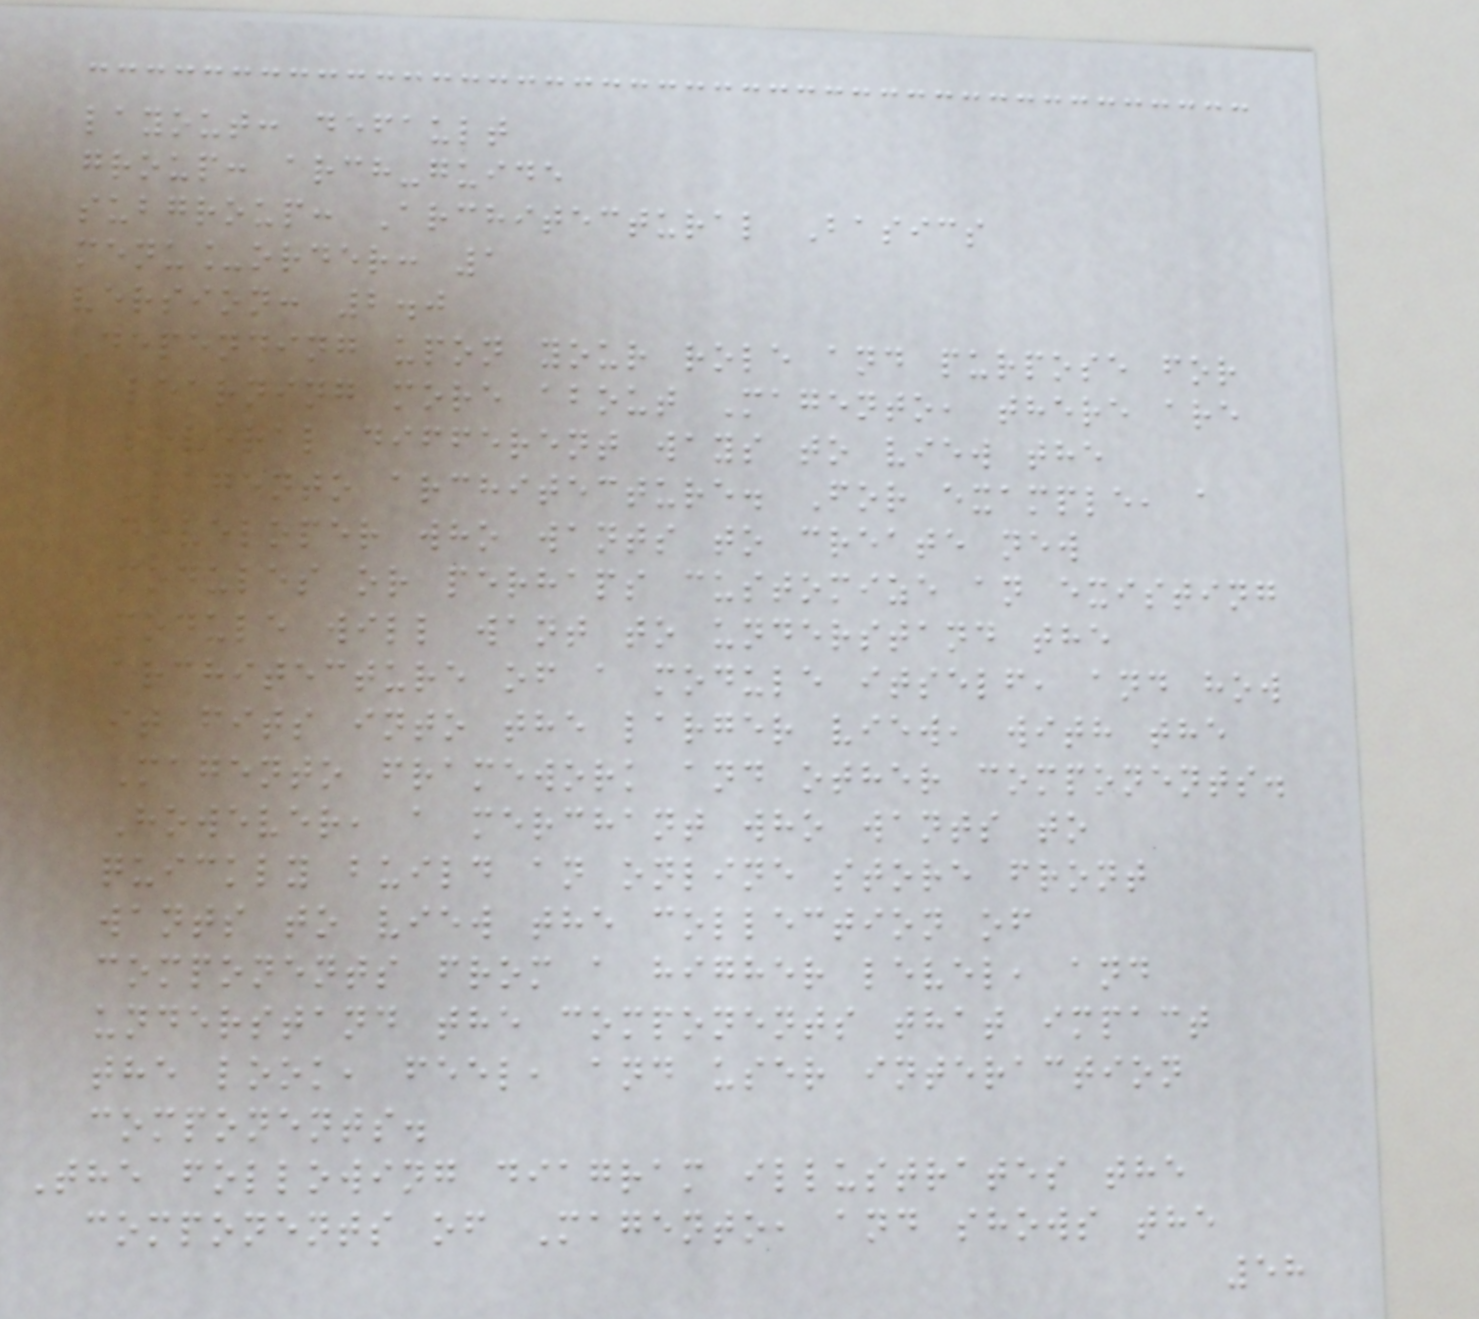layout: default
group: arch-guide
subgroup: Architectural Basics
menu_order: 1
version: 2.0
Depending upon your role and purpose for
learning more about Magento, there are
several different ways to view the
Magento architecture. For example, a
developer who wants to create new
modules or perhaps customize an existing
module will want to understand the
architecture of a module itself, and how
it fits into the larger view, with the
Magento framework and other components.
However, a merchant who wants to
quickly build an online store front
wants to view the collection of
components from a higher level, and
understand the components that impact
the look, feel, and user interaction
components.
The following diagram illustrates the
components of Magento, and shows the
58
